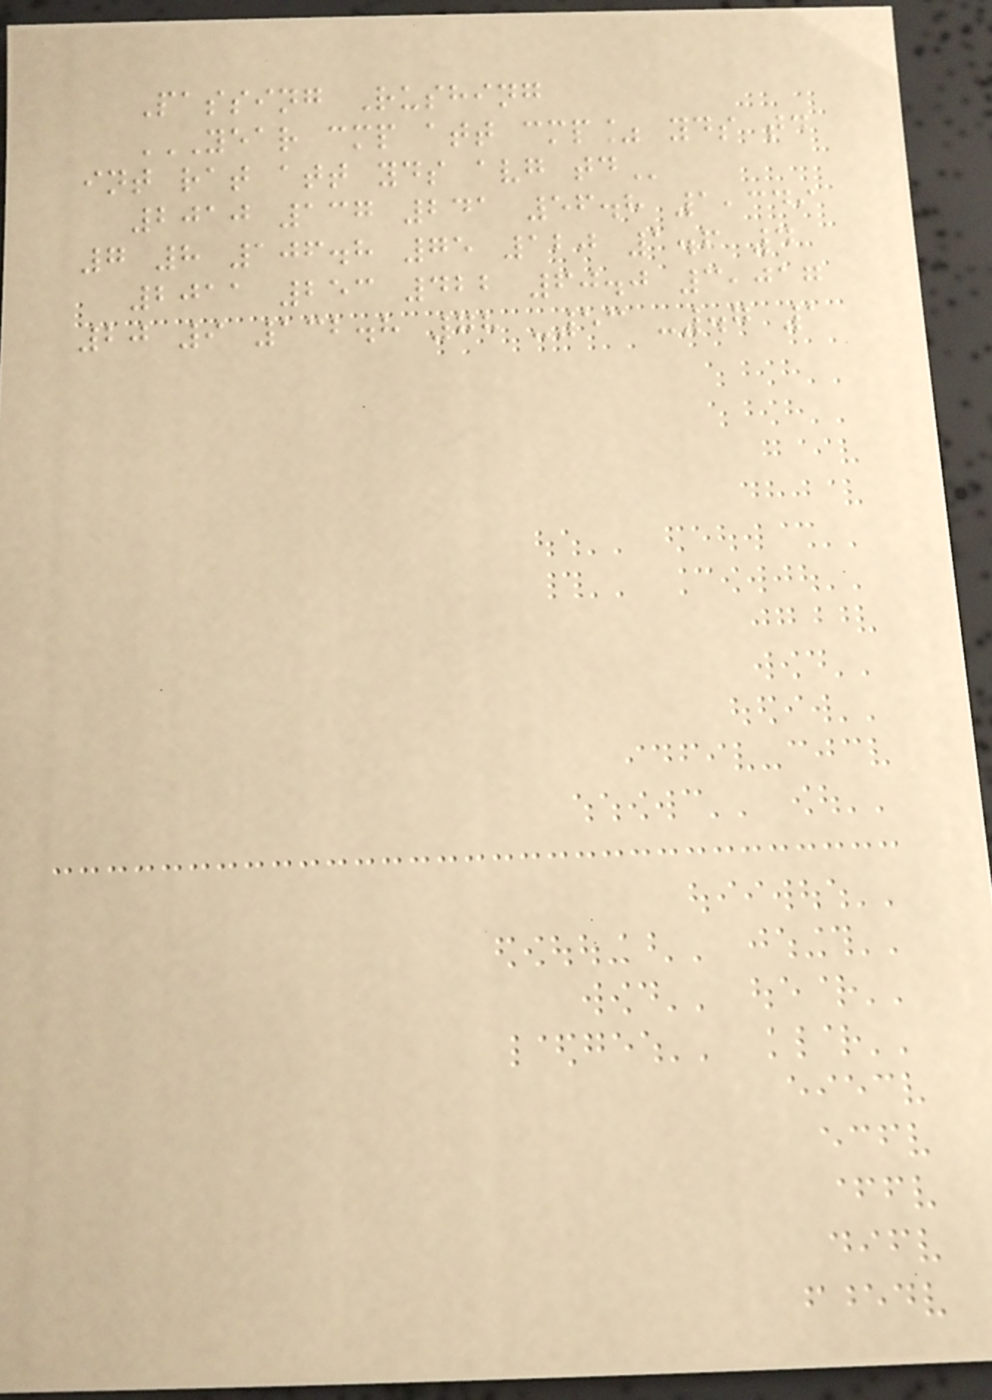Passing Rushing
YEAR CMP ATT CMP% YDS TD
INT RAT ATT YDS AVG TD
2010 137 241 56.8 1,349
7 8 106.8 75 120 1.6 4
2011 253 422 60.0 3,017
20 9 132.8 78 -53 -.7 1
